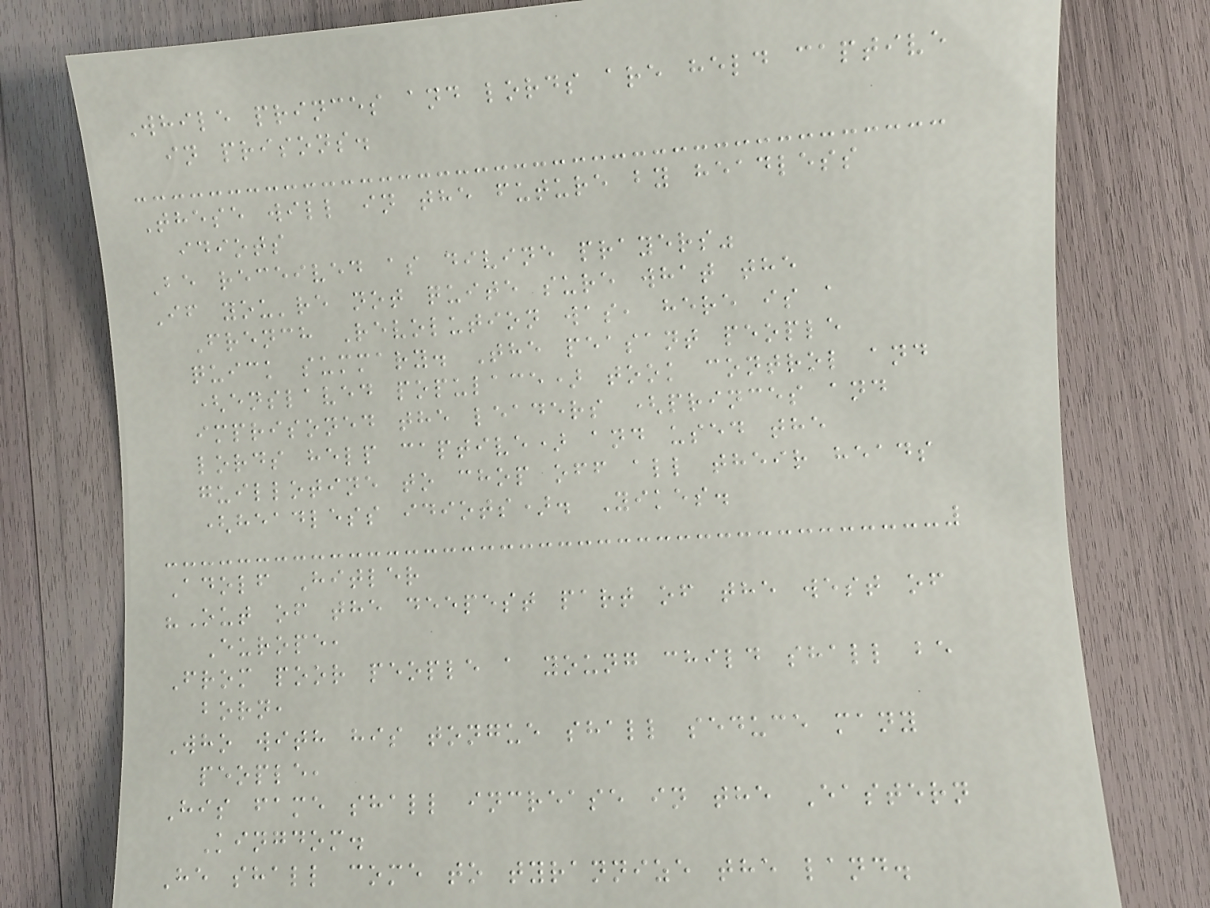While princes and lords are held captive
in prisons.
These will in the future by headless
idiots
Be received as divine prayers"
If you're not quite sure what the
French Revolution was, here is a
quick summary. The peasant people
(enslaved populace) took control and
imprisoned the leaders (princes and
lords help captive) and used the
guillotine to chop off all their heads
(headless idiots). Yikes.
Adolf Hitler
"Out of the deepest part of the west of
Europe,
From poor people a young child shall be
born,
Who with his tongue shall seduce many
people,
His fame shall increase in the Eastern
Kingdom.
He shall come to tyrannize the land.
